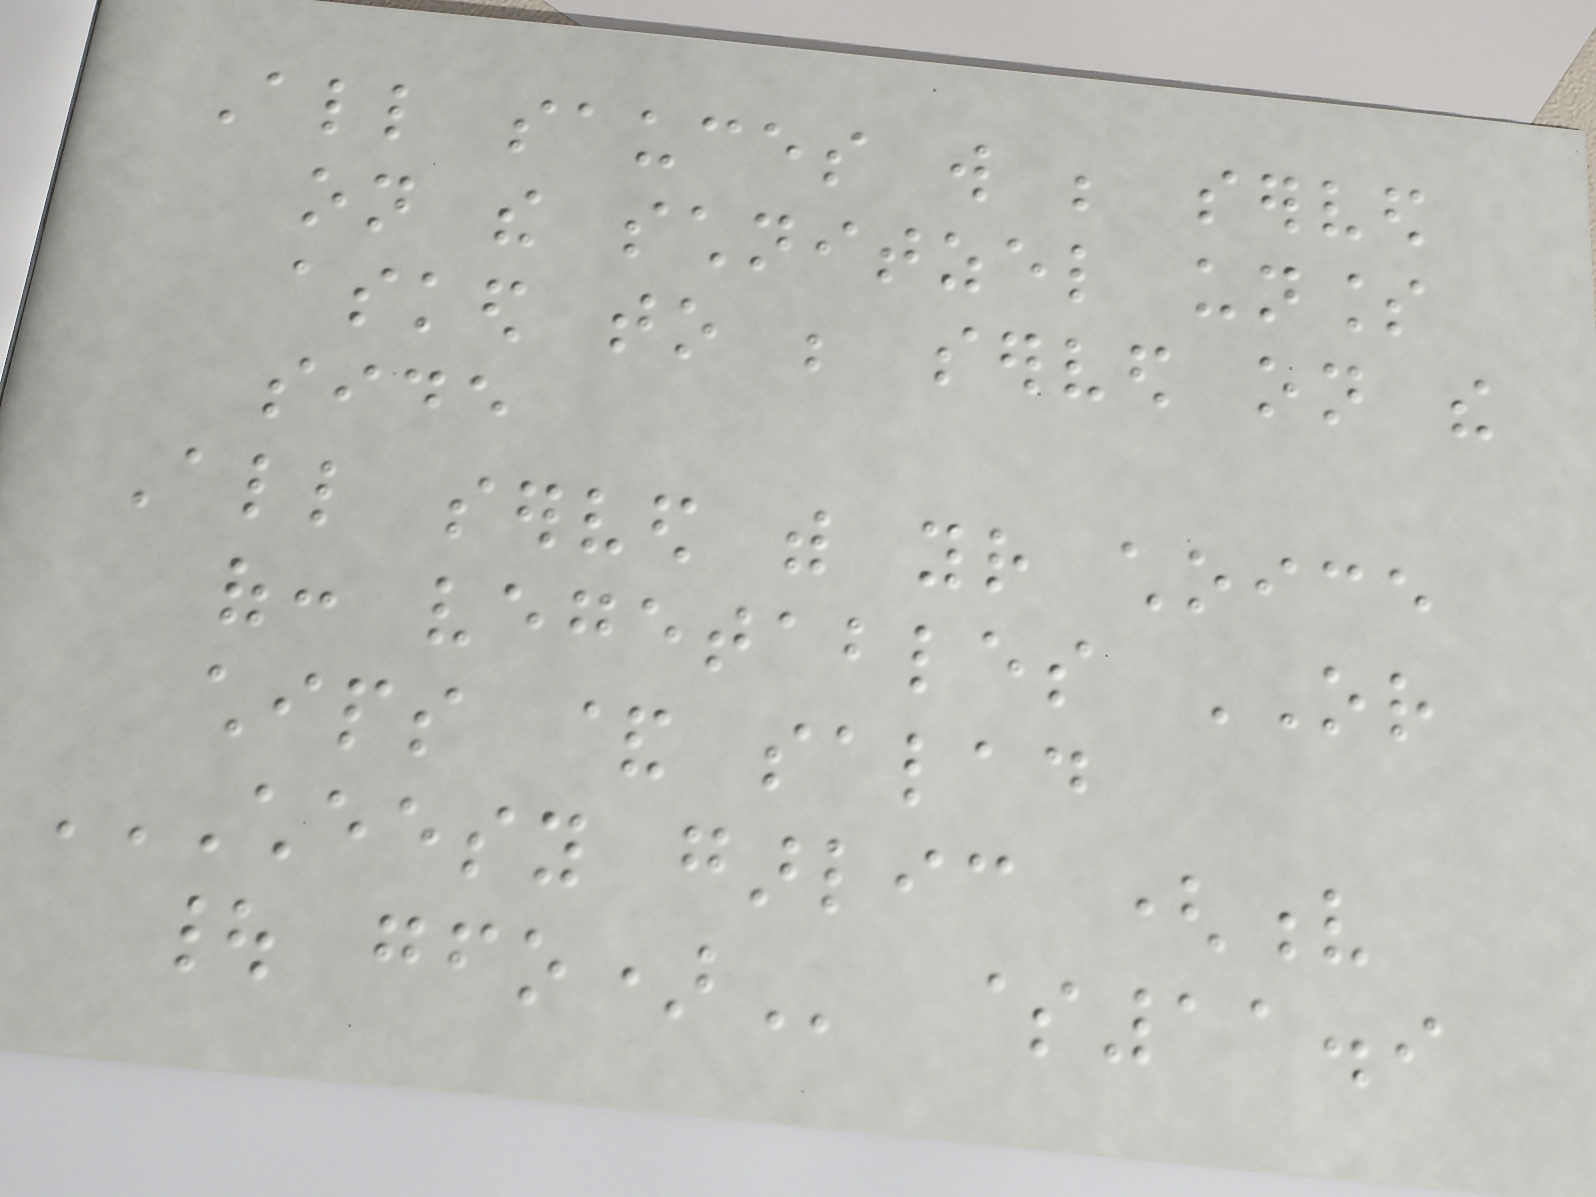All sauces will be served
on the schnitzel unless
asked to be served on the
side
All served with your choice
of: vegetables OR
chips & salad
CHEESY GARLIC (V
| GFO) $11.9
